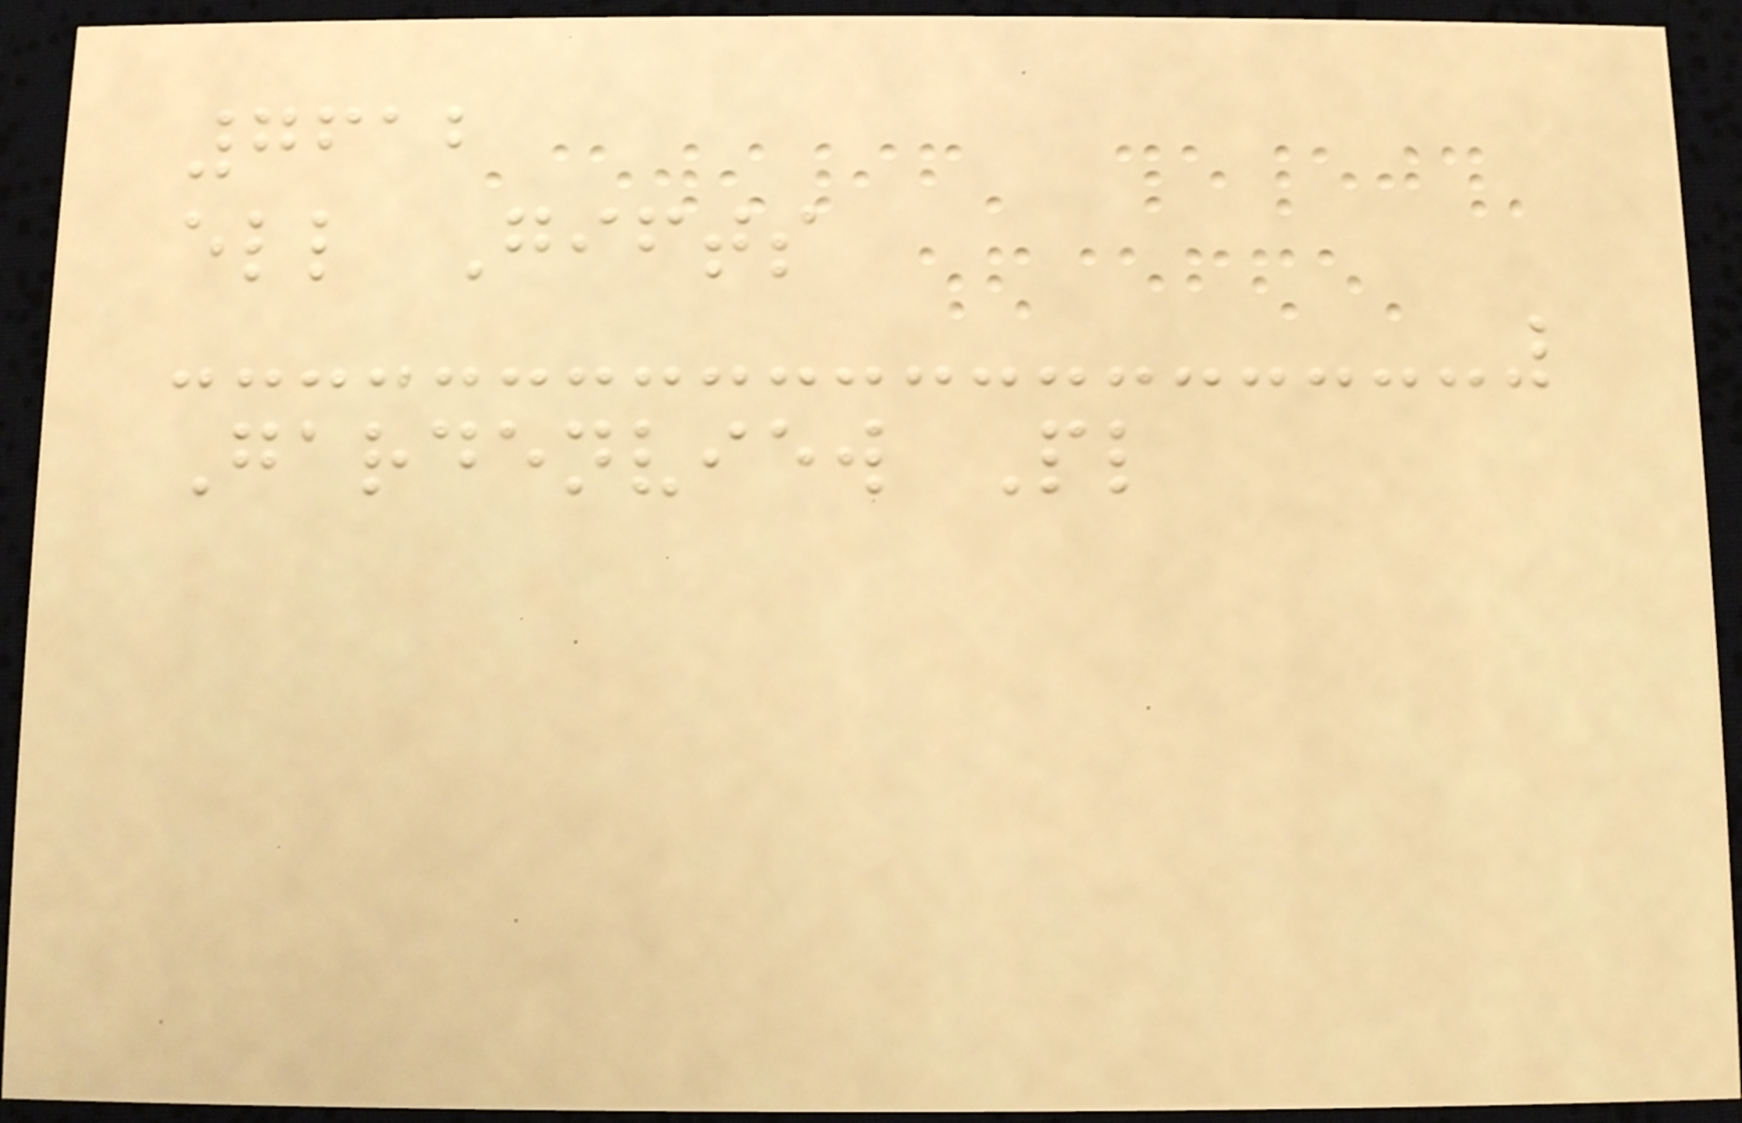7612
ell Gifts
Gardenview Pl
